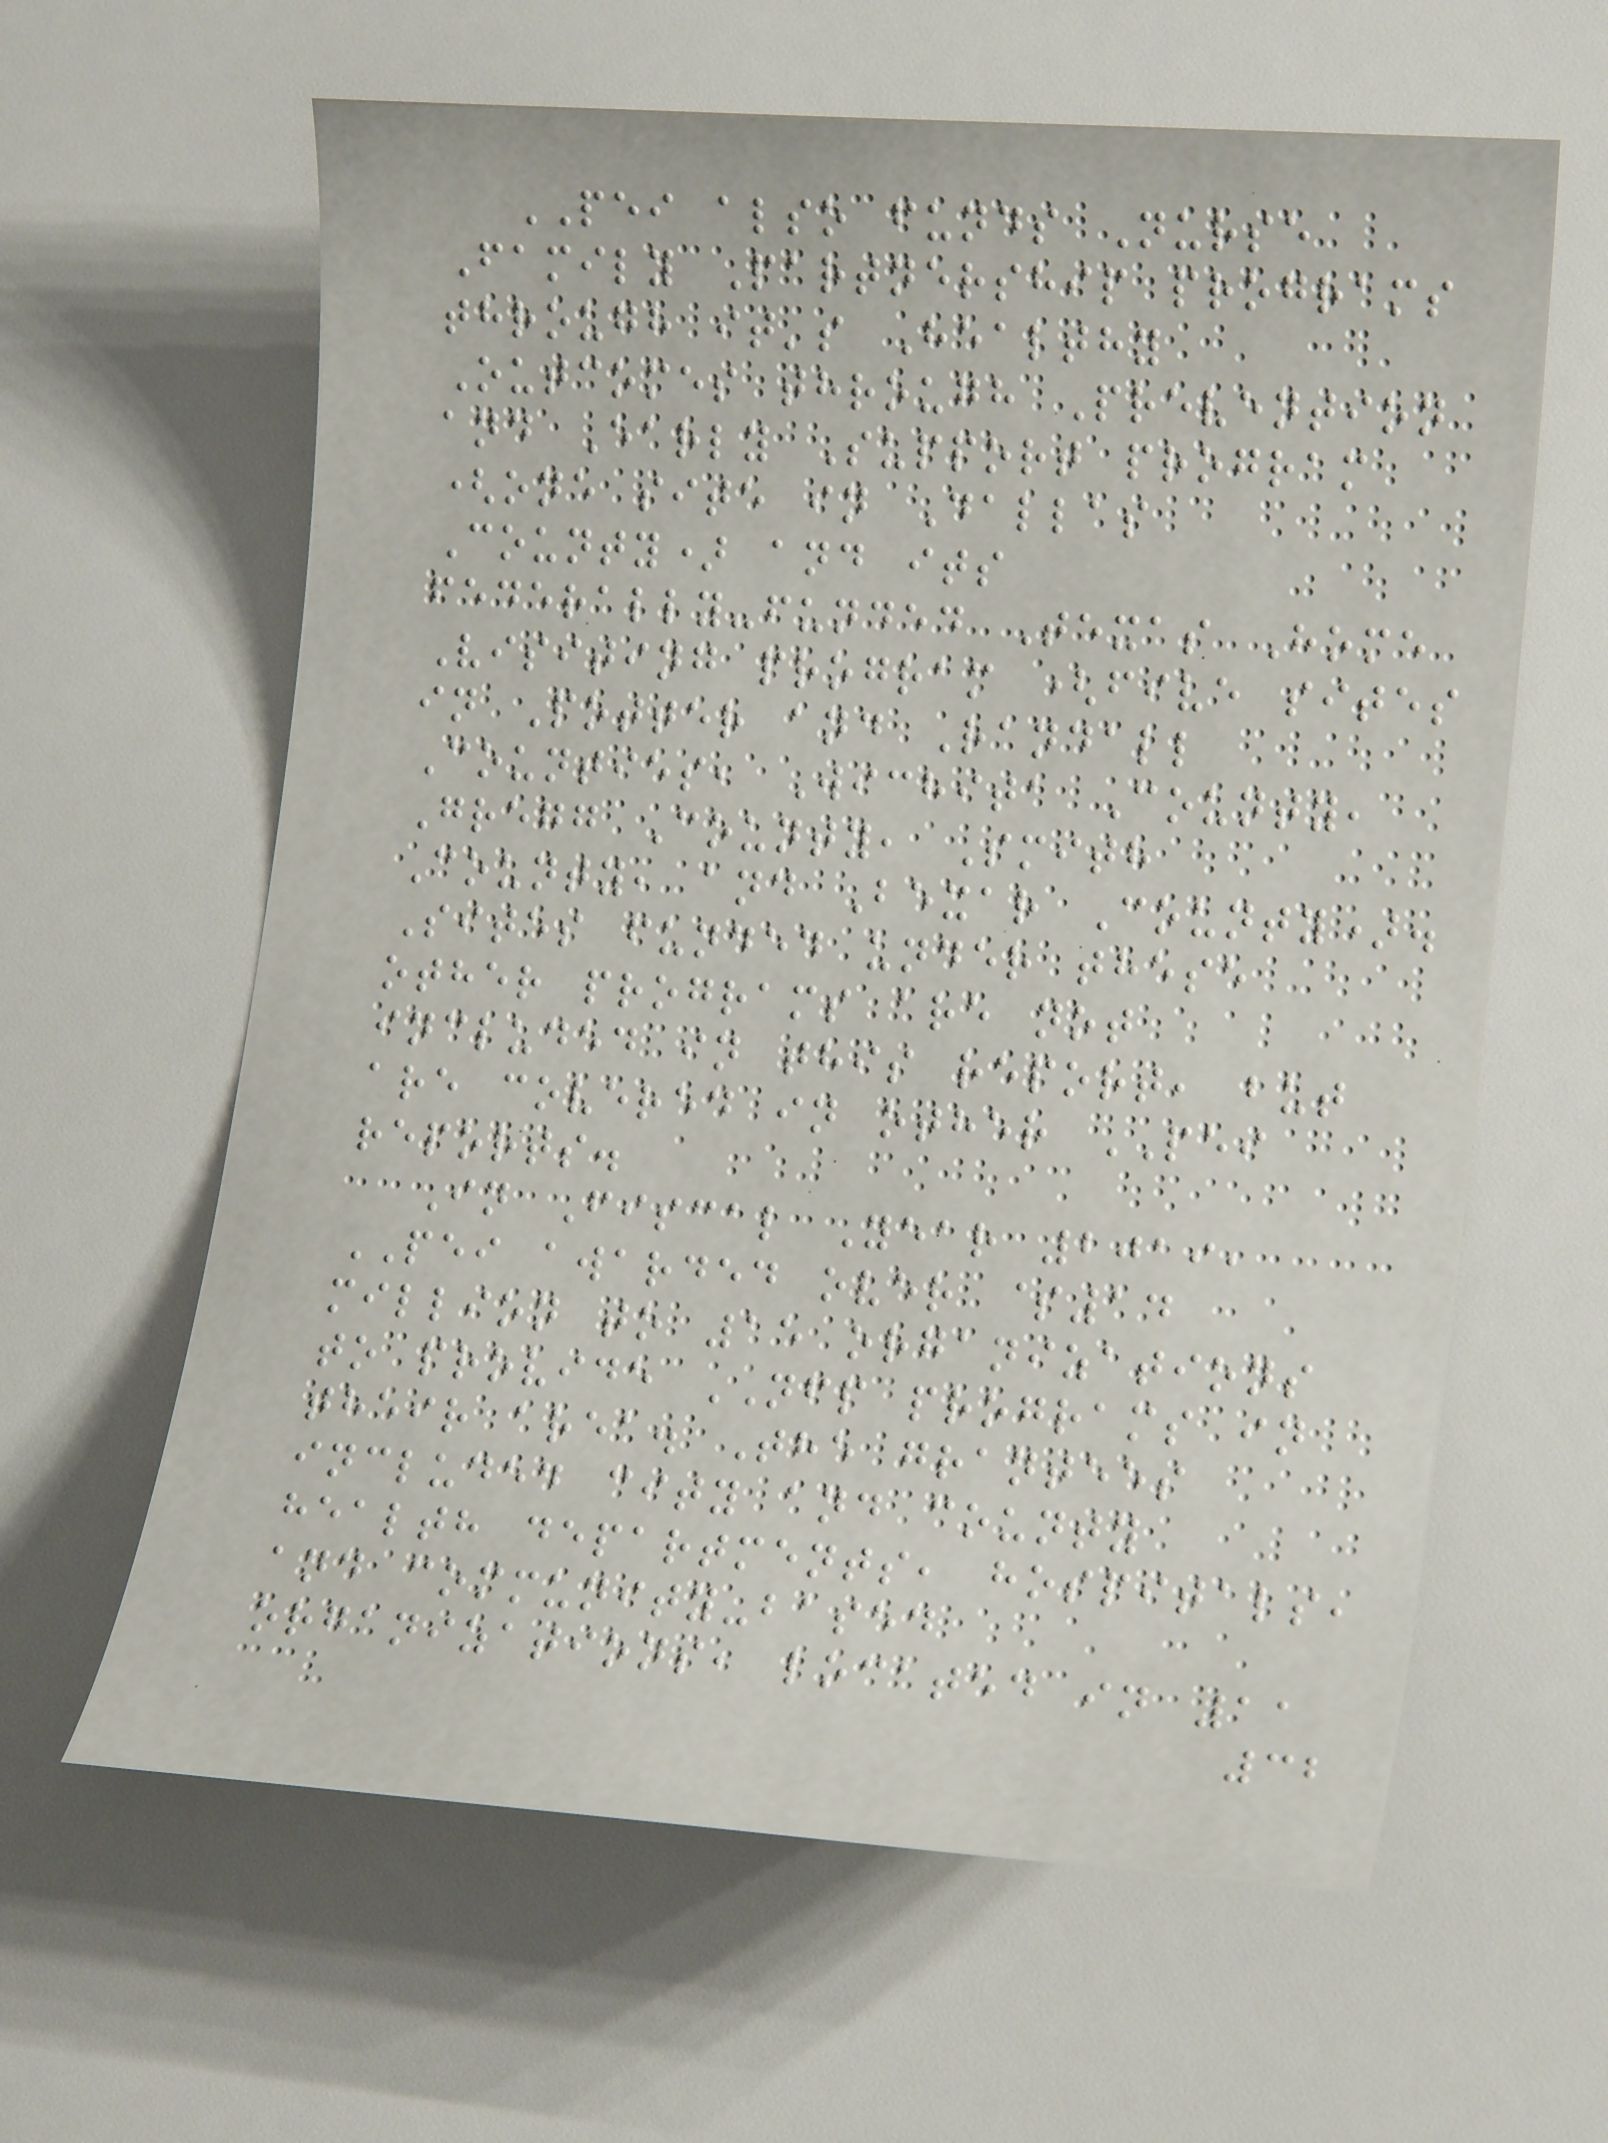PEI also funds Nurse
Family Partnership programs
through it's Healthy
Outcomes through Prevention
and Early Support program
(one site in Dallas
County) and its
federally-funded Texas Home
Visiting program (five sites
in Potter and Randall
Counties, Wichita County,
Gregg County, Smith
County, and Bexar County).
Sites funded under these
other programs are not
included in this report, but
are covered in other PEI
reports.
In Fiscal Year 2019,
PEI awarded over $14
million to 15 organizations
to provide NFP programs in
their area. The grantees
included city and county
health departments, hospitals,
and community-based
organizations, located in 11
32
